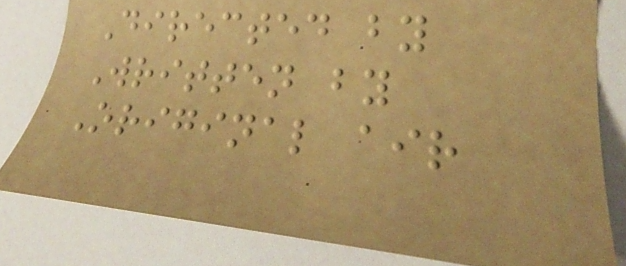Directed by
Written by
Original air
